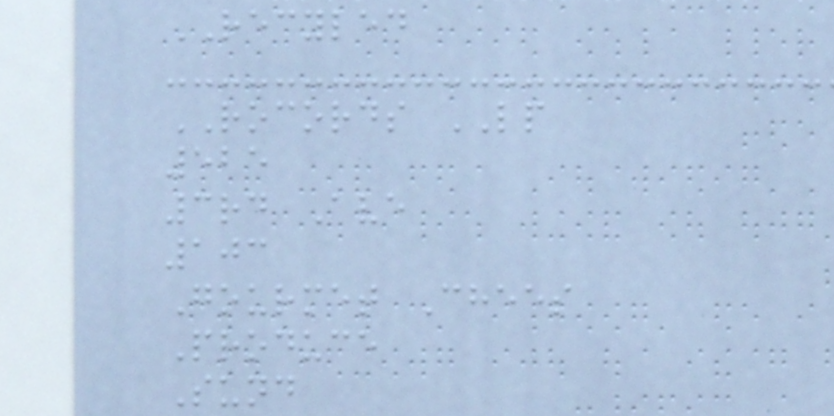RECYLED
ROCORDS LP
525
3rd Ave
103
Gourmet Chees
Produce
Sund
